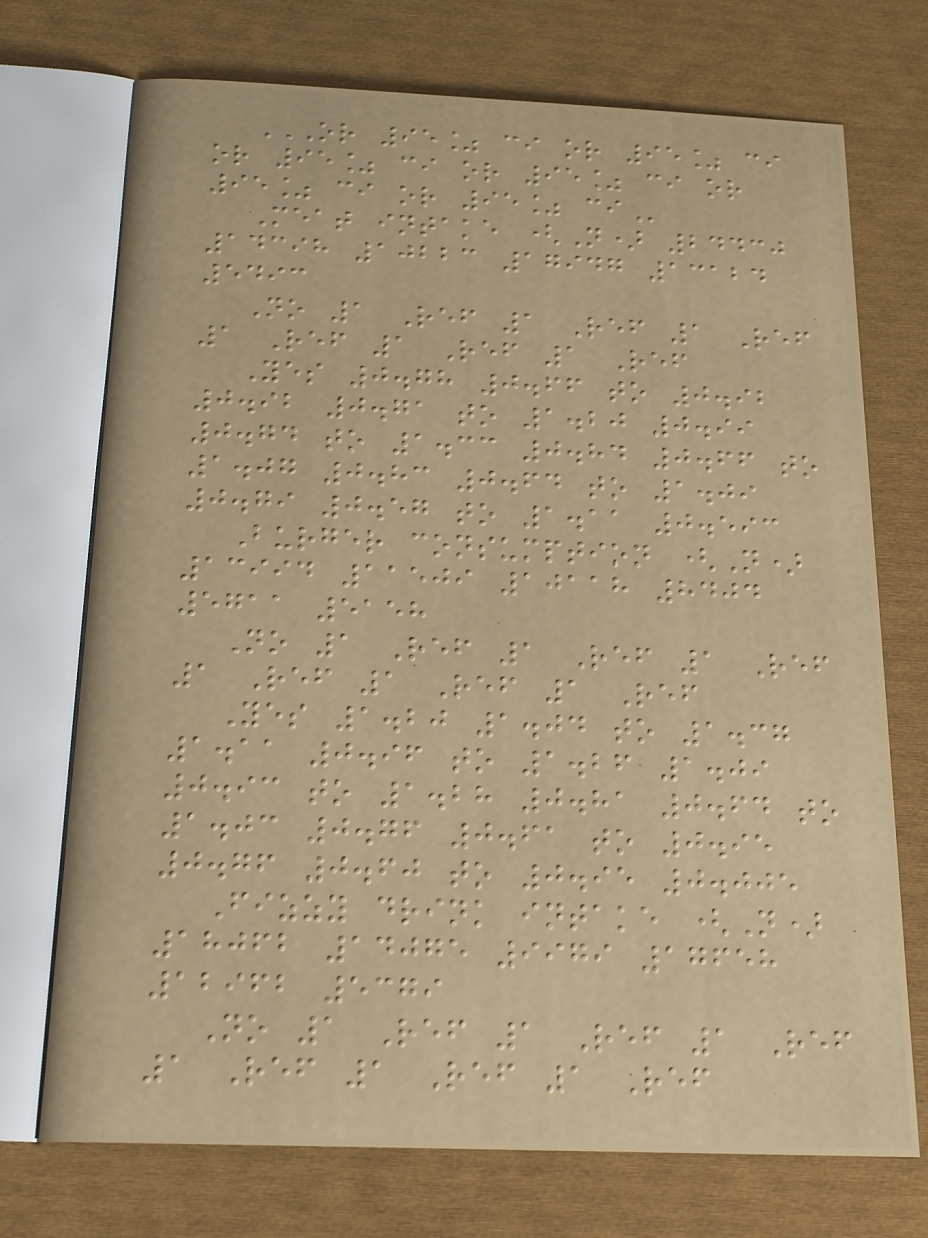OR 95% CI OR 95% CI
OR 95% CI OR 95% CI OR
95% CI OR 95% CI
Meat intake (N) 24430
14398 10223 17947 13124
5493
No 1 Ref 1 Ref 1 Ref
1 Ref 1 Ref 1 Ref
Yes 0.78 0.66 to 0.92
0.92 0.71 to 1.20 0.99
0.74 to 1.33 0.84 0.66 to
1.07 0.83 0.64 to 1.09
0.79 0.57 to 1.11 0.593
Burger consumption (N)
13994 11509 10118 8404
5711 5158
No 1 Ref 1 Ref 1 Ref
1 Ref 1 Ref 1 Ref
Yes 1.20 1.04 to 1.37
1.11 0.96 to 1.26 1.09
0.93 to 1.28 0.81 0.64 to
1.03 0.76 0.61 to 0.95
0.76 0.60 to 0.95 0.005
Fizzy drink intake (N)
18062 14075 9979 17658
12962 5379
No 1 Ref 1 Ref 1 Ref
1 Ref 1 Ref 1 Ref
